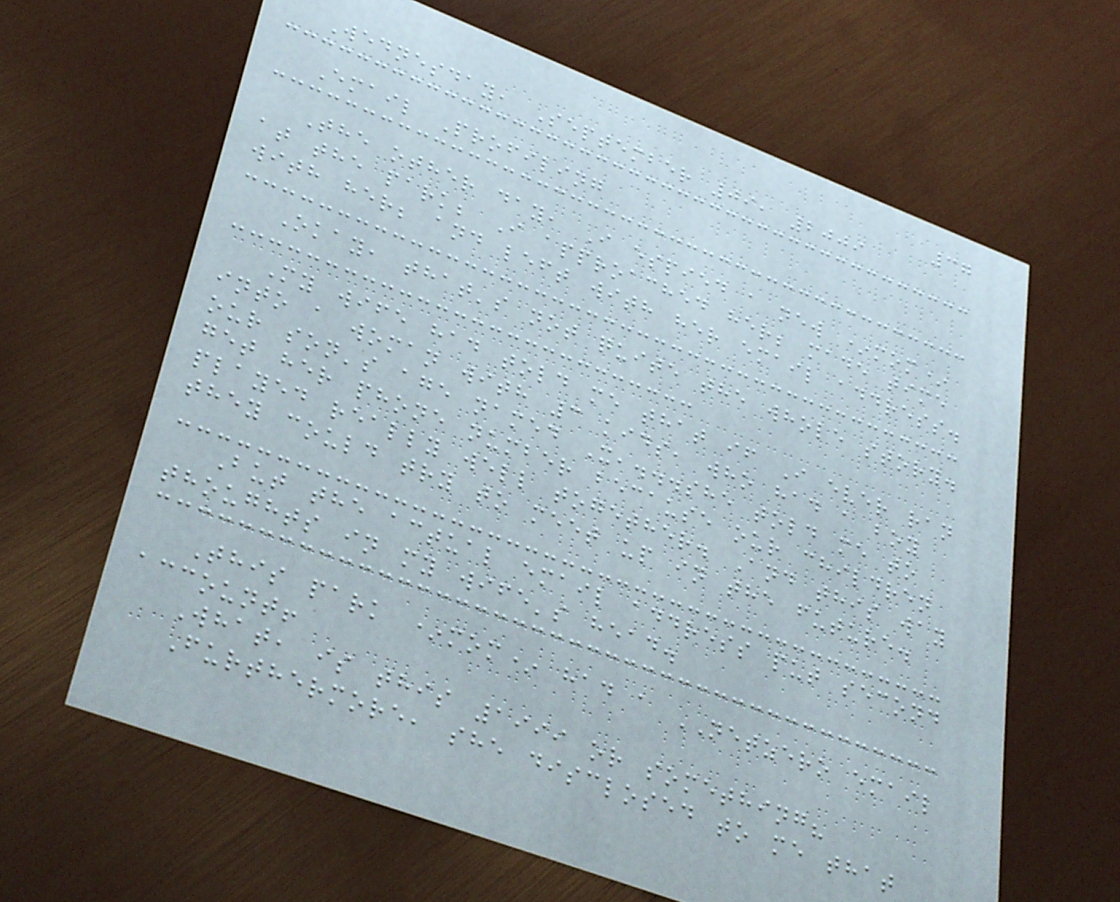37
Wednesday, September 09, 2009
Email Profiling
The other day, I espied a new *mom*
at the park; I approached her; made time
with her; and left with her email address.
Okay, that's not quite the whole story.
My wife had told me that if I ever ran
into a woman with 3 kids, who had a boy
our son's age named X,...she told me to
get her phone number because our children
played really well together. And this way
they could try to meet up in the future.
But the actual email address put second
thoughts in my wife's head.
This park *mom* had a NETZERO email
account!
What, is this 1999 or something?
Furthermore, she disclosed to me that
